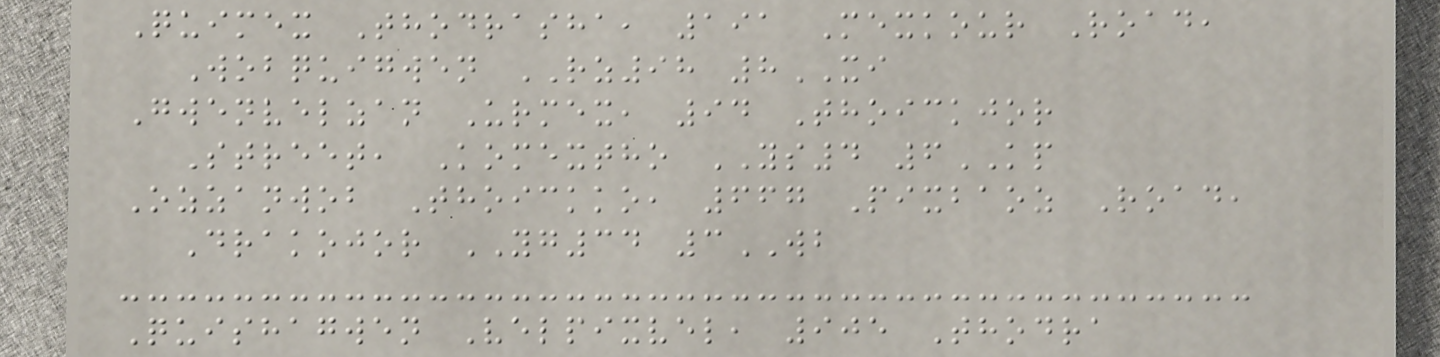Quimex Thodrasha, 191 Mexkour Road,
Wobquigwen RZ98 8XI
Gwenvelzan Urmex, 94 Thoickjor
Street, Komextho YS4 6KP
Ozzanwob Thoickko, 667 Pixbaoz Road,
Drakojor YG34 3WB
Quishagwen Velpixvel, 905 Thodra
